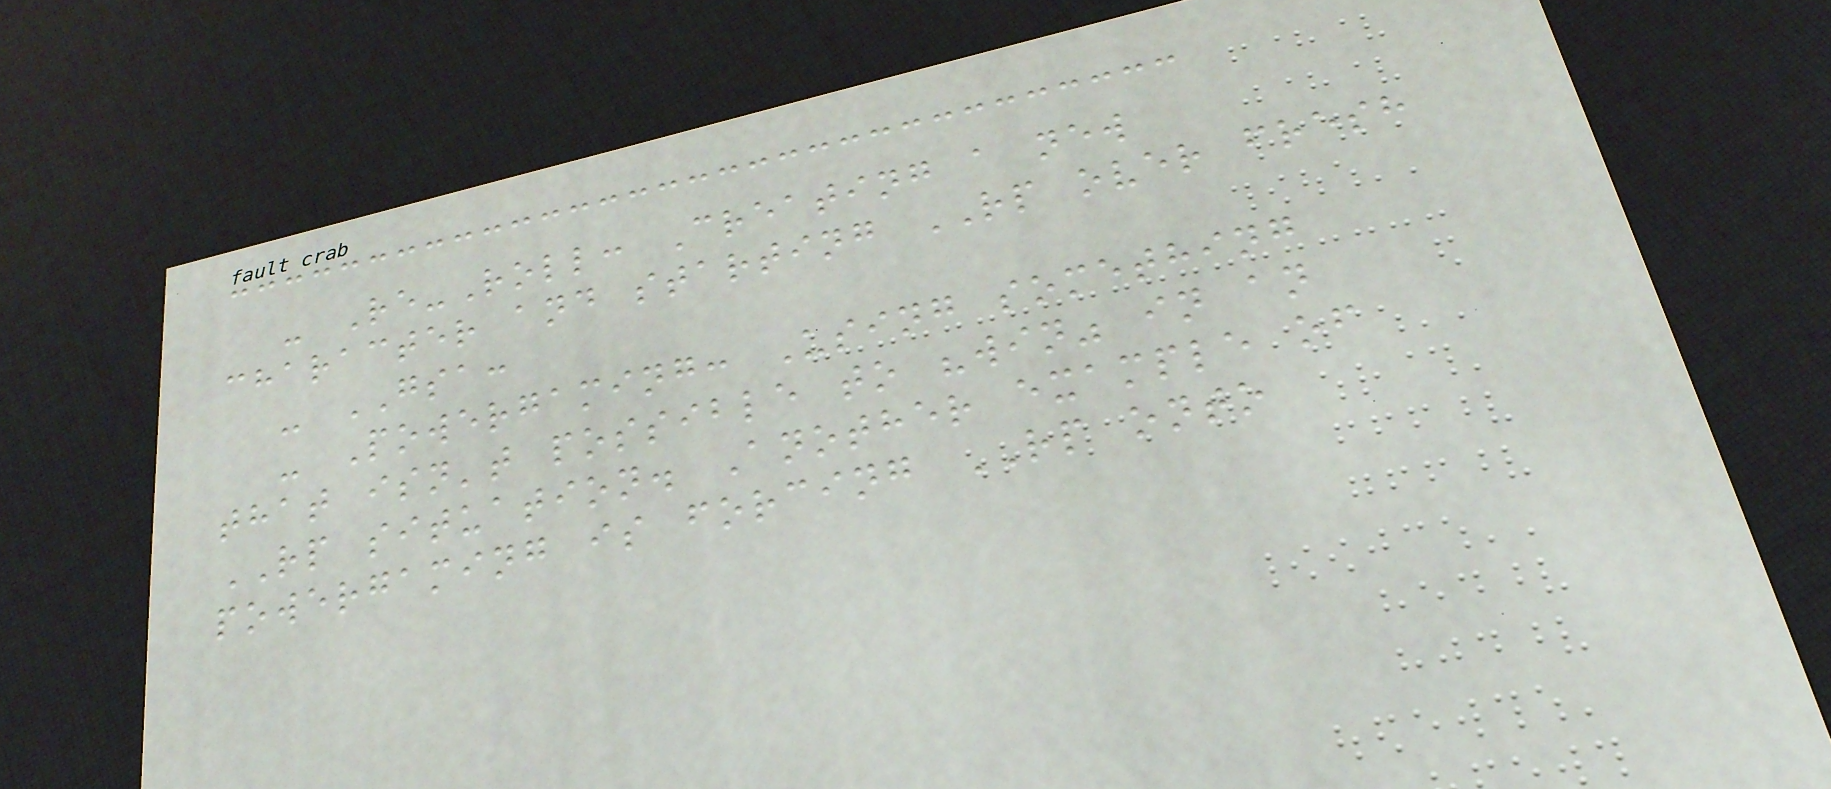- Re-Roll: Creating a new
character and starting RP over fresh
- GSA:
- Powergaming: Using something
that isn't possible to "win" in an
RP situation. Another example of
powergaming is forcing RP onto
